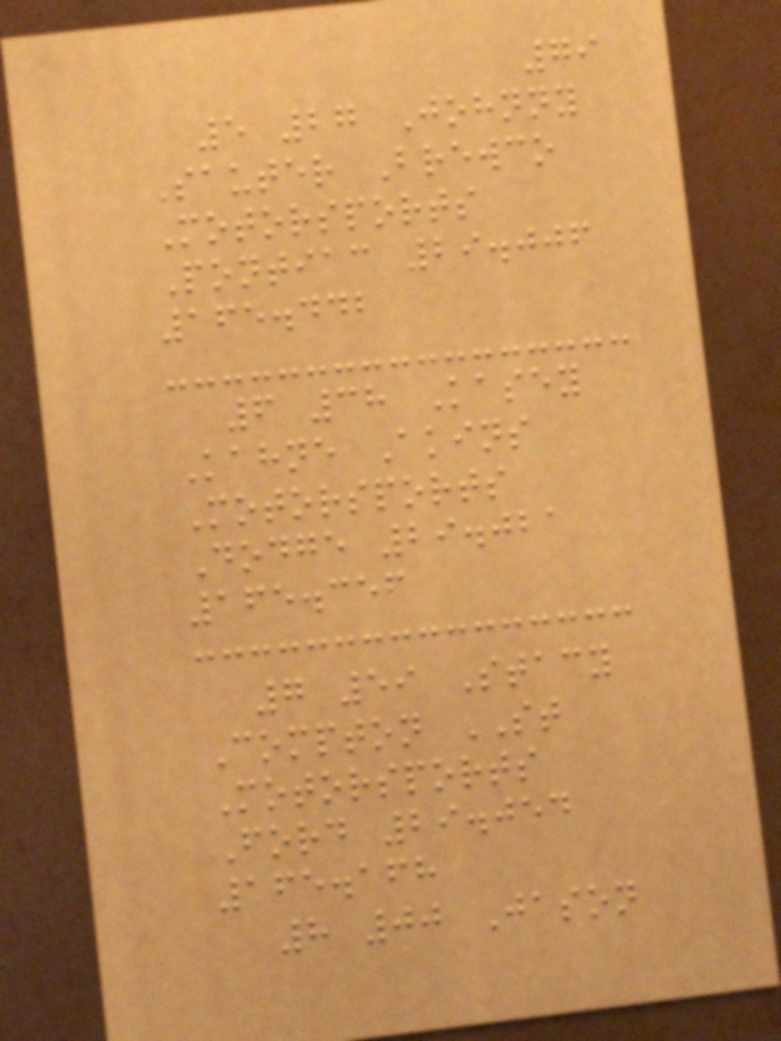79
5 27 Johnny
Sauter Brewco
Motorsports
Pontiac 29.006
165.442
6 38 Kasey
Kahne Akins
Motorsports
Dodge 29.021
165.356
7 59 Stacy
Compton ST
Motorsports
Ford 29.054
165.168
8 00 Jason
